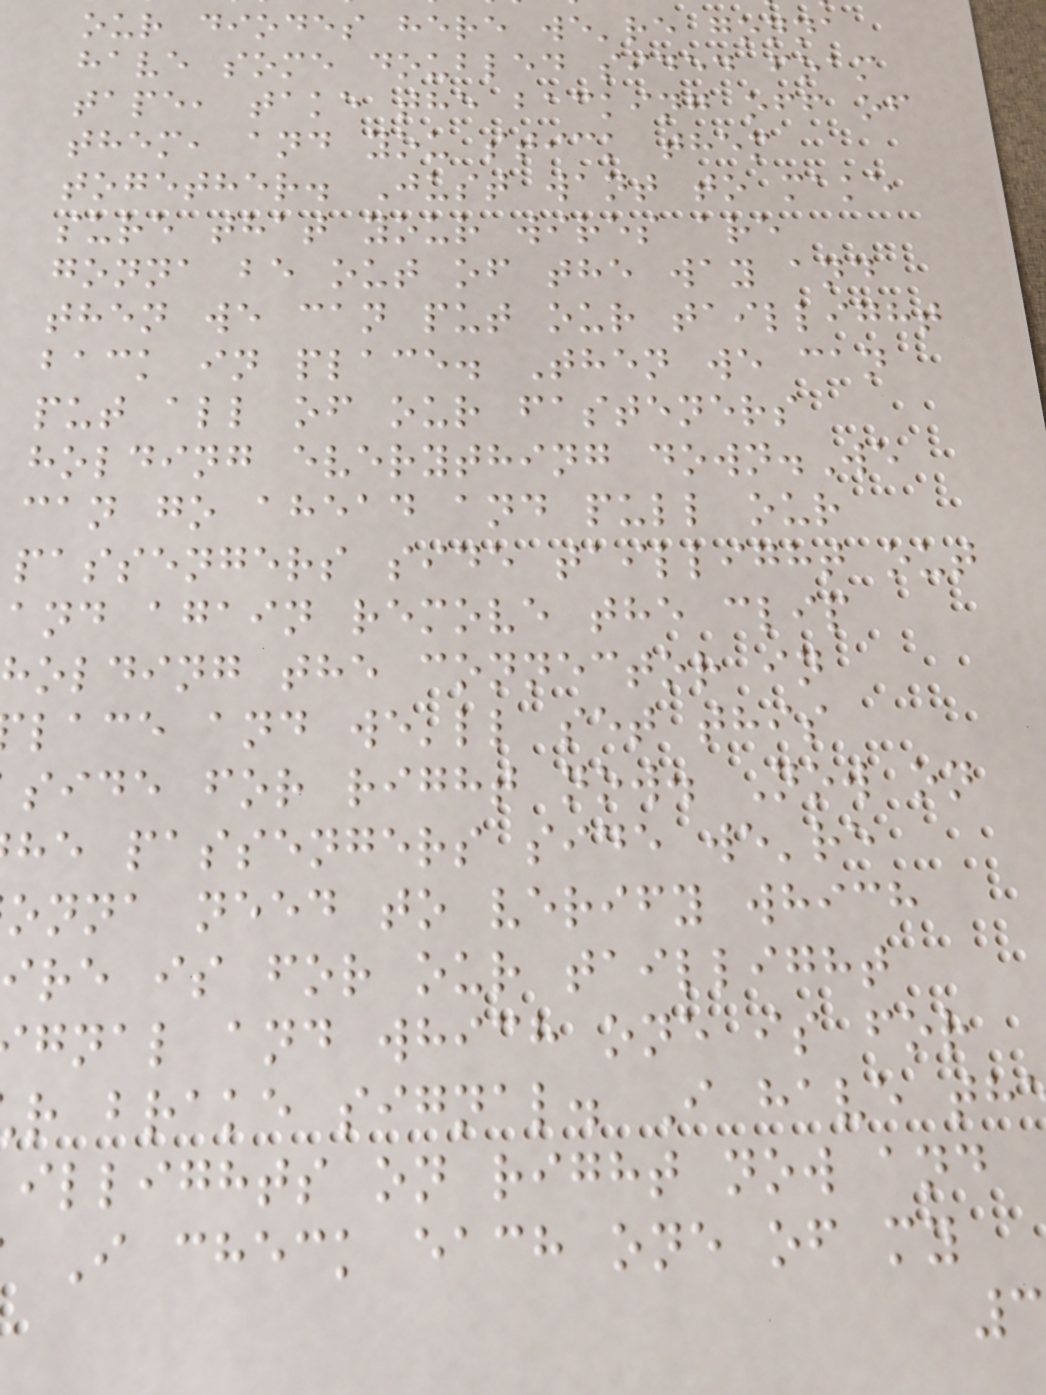our diodes here we're gonna
have some doubled sided foam
tape, take the backing off of
them, and you stick them
together. Just want to make
sure that your wires are
gonna be out of the way and
then we can put our taillight
back in place. Then we can
put all of our fasteners
holding everything down.We
can go ahead and pull our
passengers side taillight out
and again remove the clip
holding the connector in
lace and we'll set this
side for right now. Now on
he passengers side we're
onna need to verify which
ire is for our taillight
gnal and which one is for
r brake signal. I have th
illights on right now and
I check each one of my
